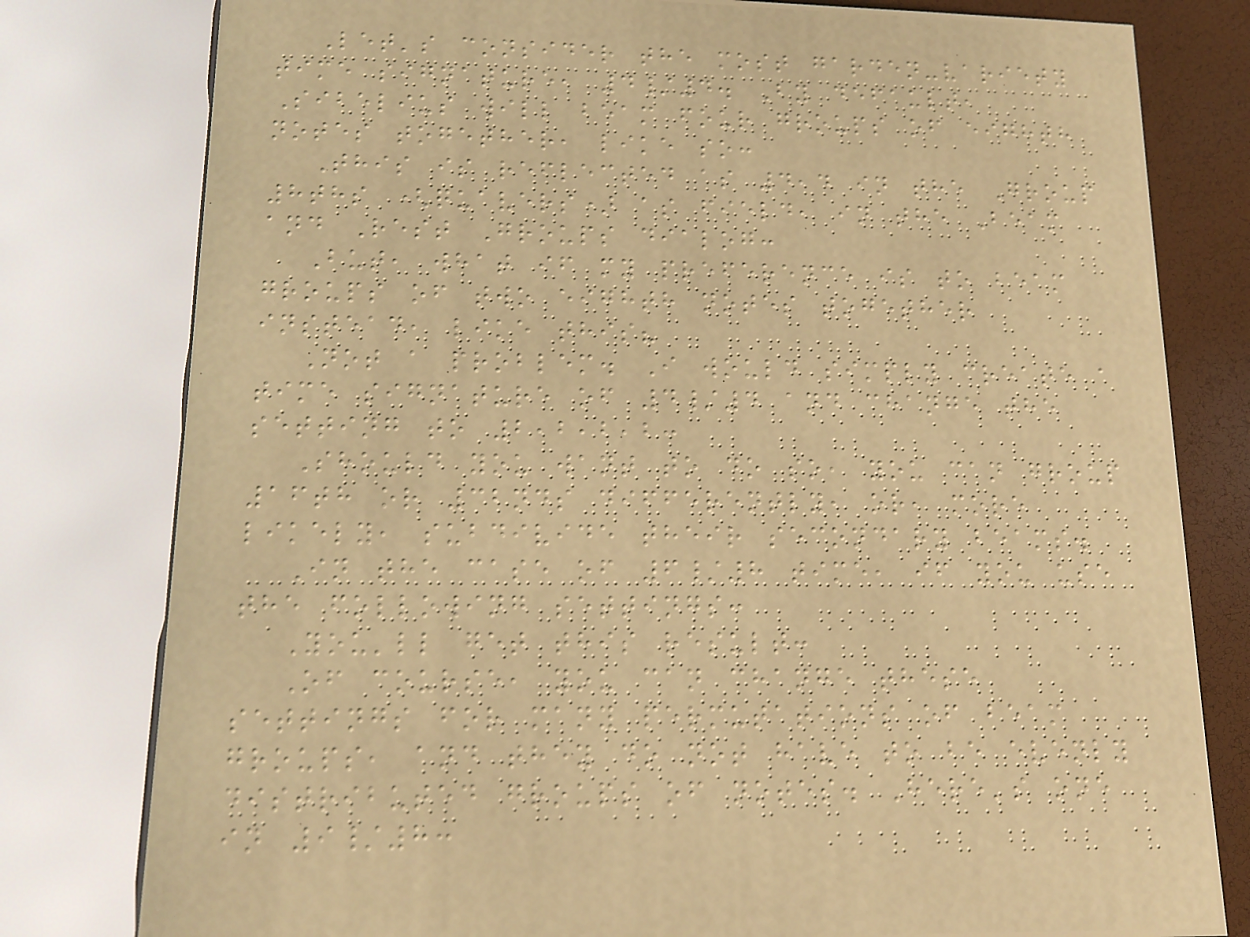Let's consider the most garden-variety
time signature, 4/4. By default,
Sibelius will beam four groups of eighth
notes together, like so:
This is reflected as 4,4 in the Group
8ths (quavers) as field, in the Beam
and Rest Groups dialog:
But, what if my preference is to beam
groups of two eighth notes together
instead, like this?
Not a problem. I would simply create a
time signature of 4/4 and change the
setting to 2,2,2,2:
Should you want to do so, you can group
16th or 32nds differently, or, more
likely, subdivide their secondary beams.
In the case of 6/8 time, if you use
the following settings:
You'll get this result:
Of course, you can change these
settings for many permutations of beam
groups, and they do not have to be evenly
distributed groups of notes. Here's one
in 9/8:
